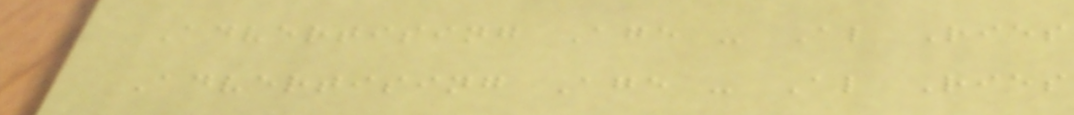Advertising Age - Al Ries
Advertising Age - Al Ries
